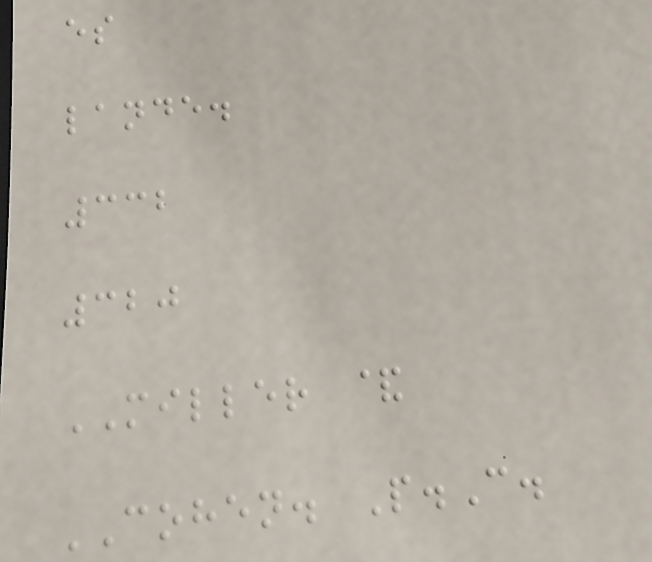es
lande.
332
320
MILLER &
COHEN. P.C.
